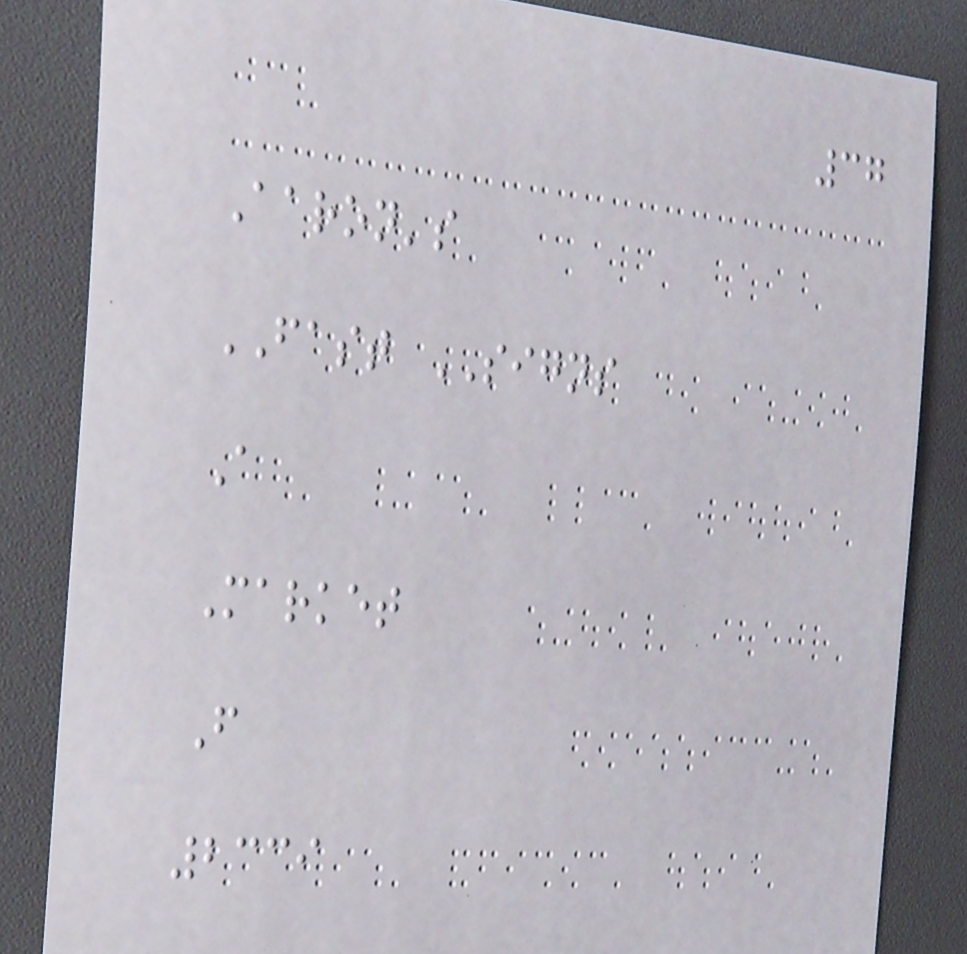37
Aaron's
FAST SIGNS
A
Market
F
2339
